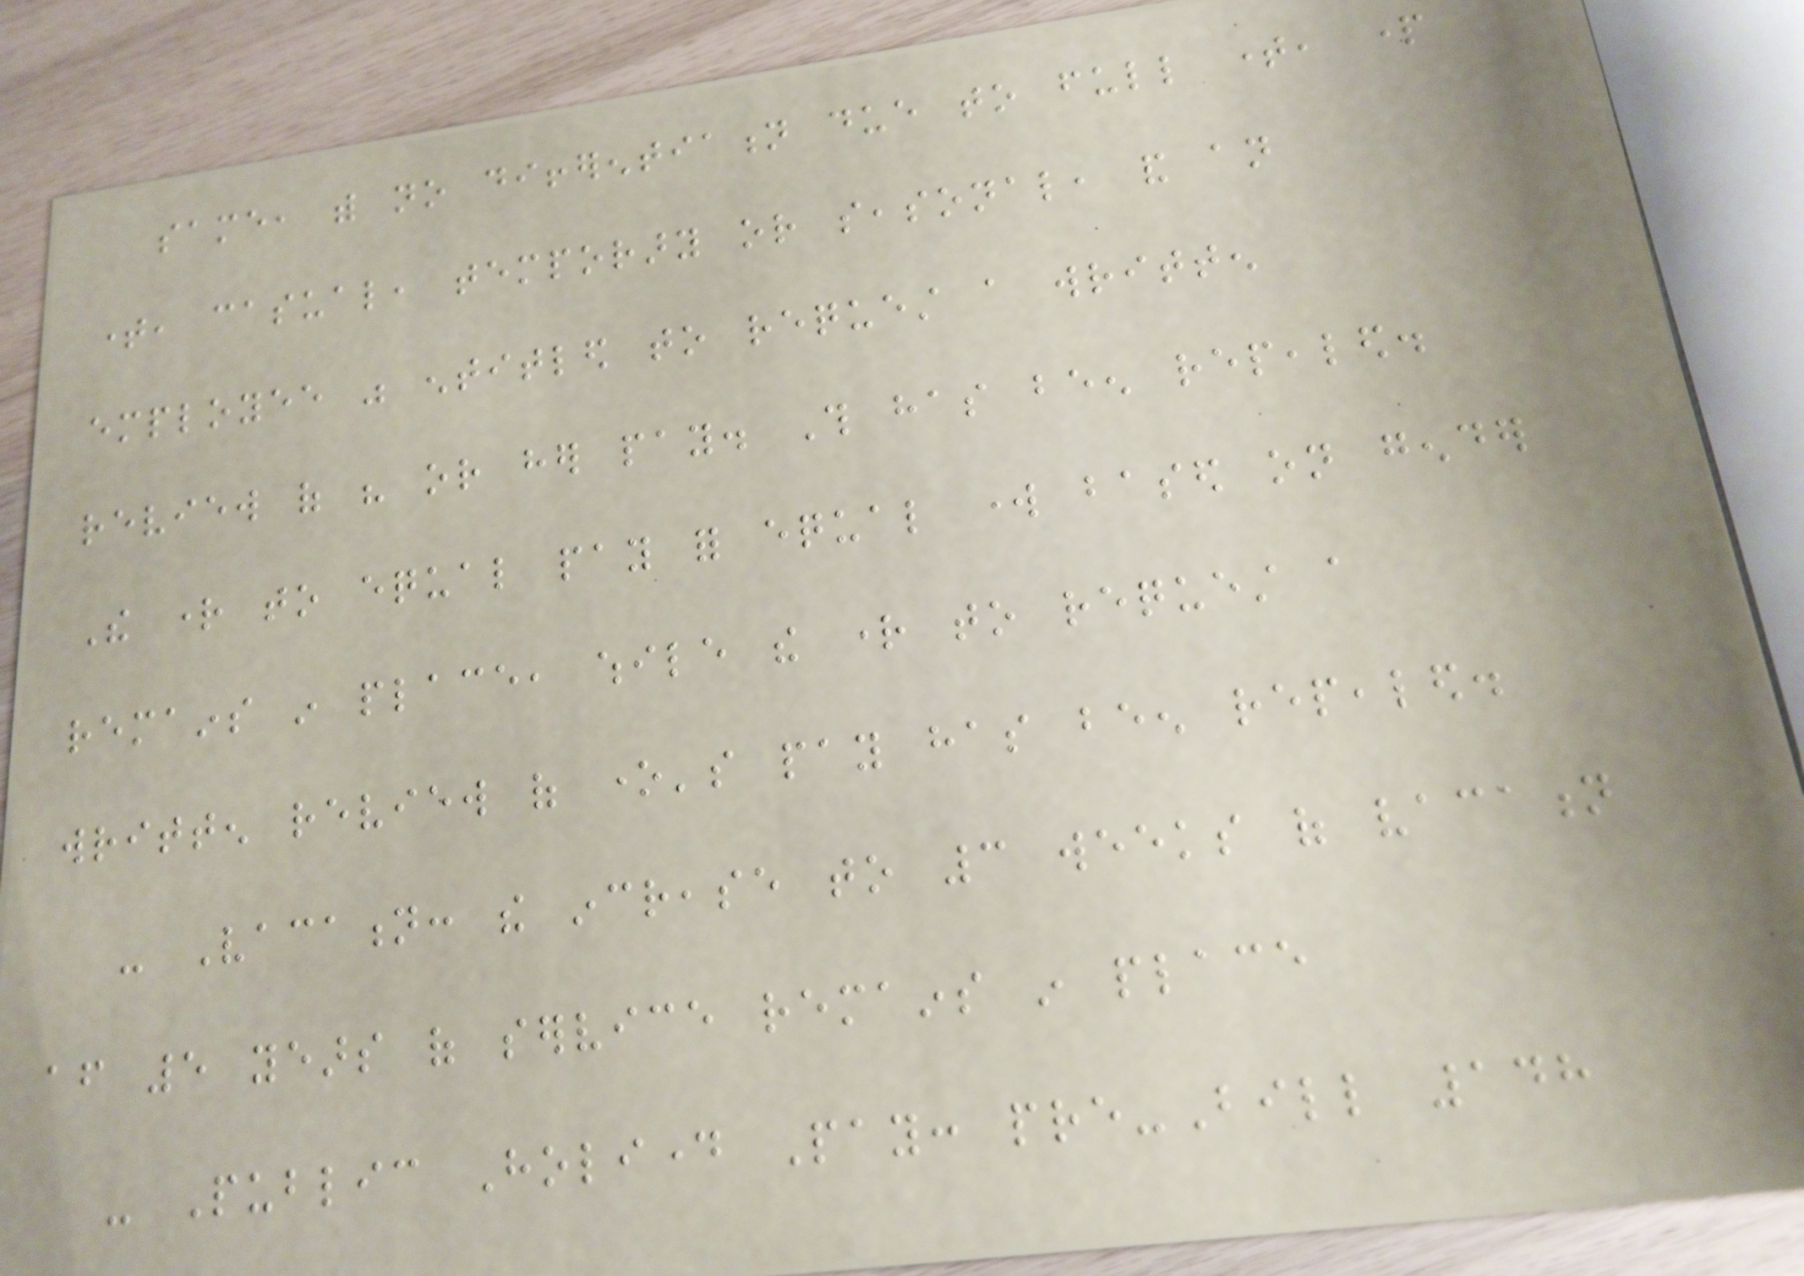same, with no differentiation due to full time, part
time, casual, temporary or seasonal, and an
employee was entitled to request a written
review of his or her pay. This has been repealed.
The right to equal pay for equal work based on gender
remains in place, while the right to request a
written review of one's pay has been repealed.
- Vacation: the increase to 3 weeks of vacation
after 5 years of service remains in place
- Public Holiday Pay: pre-Bill 148
